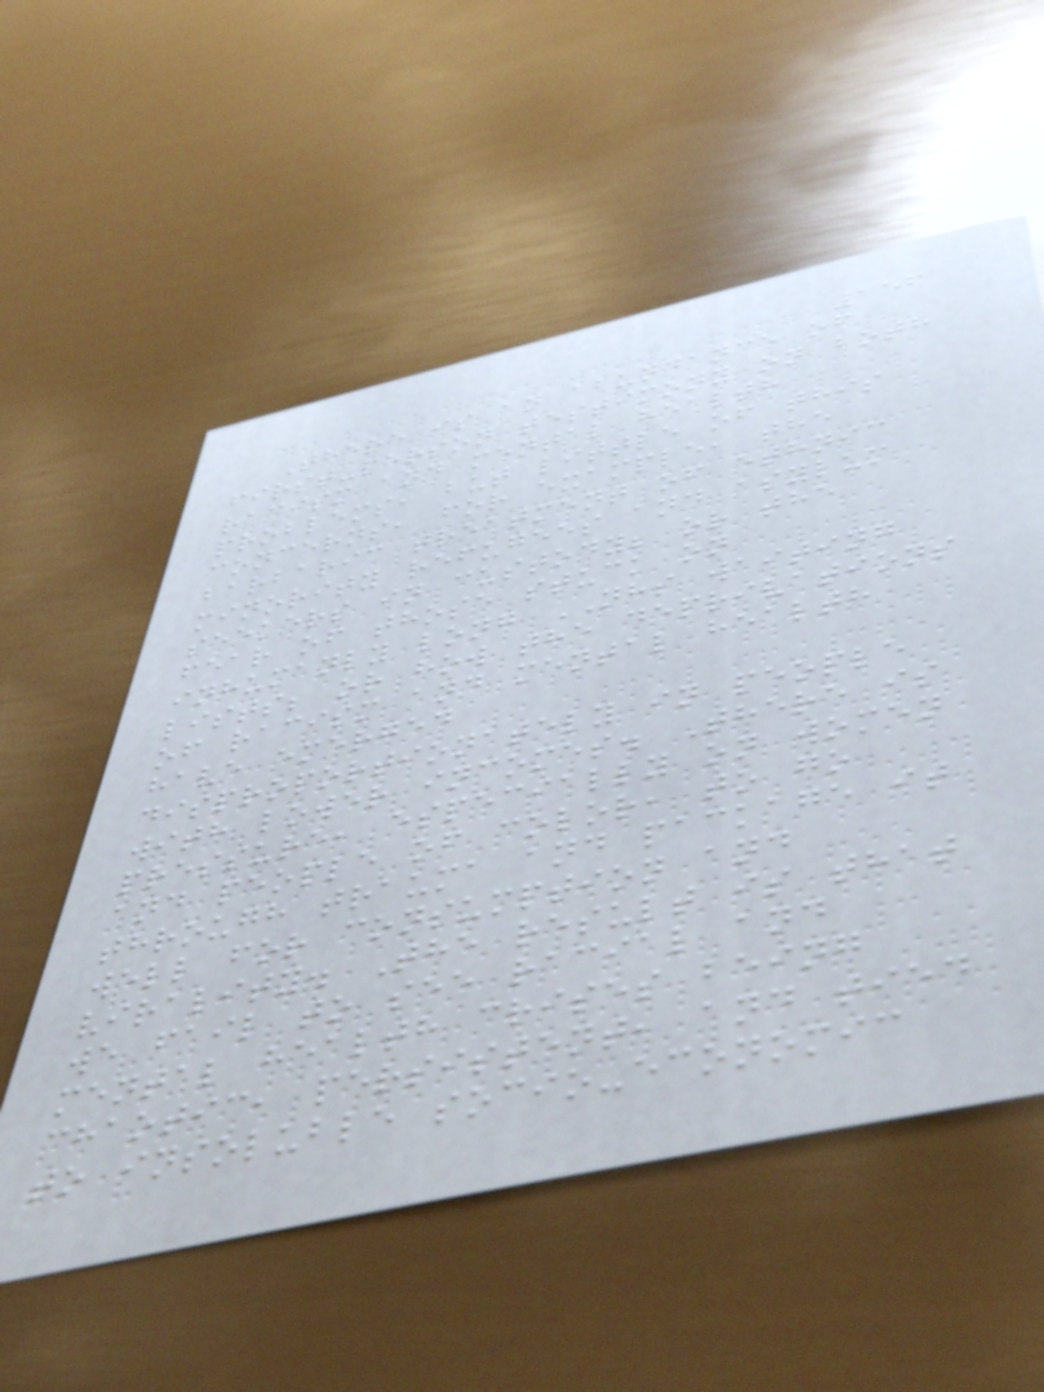156
There is an abundance of
first-person testimony on both
racism and mental health
problems, but little of this
concerns, for example, the
barbaric treatment of ethnic
minority refugees and asylum
seekers in custody; or the
fear of those stuck on
inhumanly long NHS waiting
lists; or how the deprivations
of racism and mental health
have emerged
disproportionately in people
with lower incomes. There is
pressure, especially on women
and people of color, to go
through trauma and package it
well for consumption and
virality. The result is that
we fail to see racial and
mental health crises being
chaotic, persistent, and tied
to insoluble socio-economic
